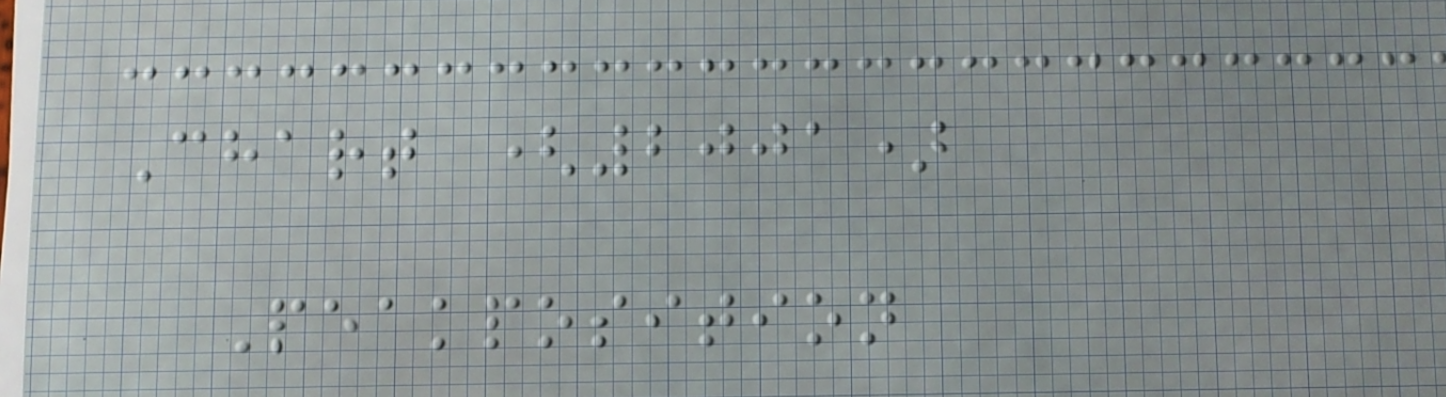Chart (2001)
Peakposition
